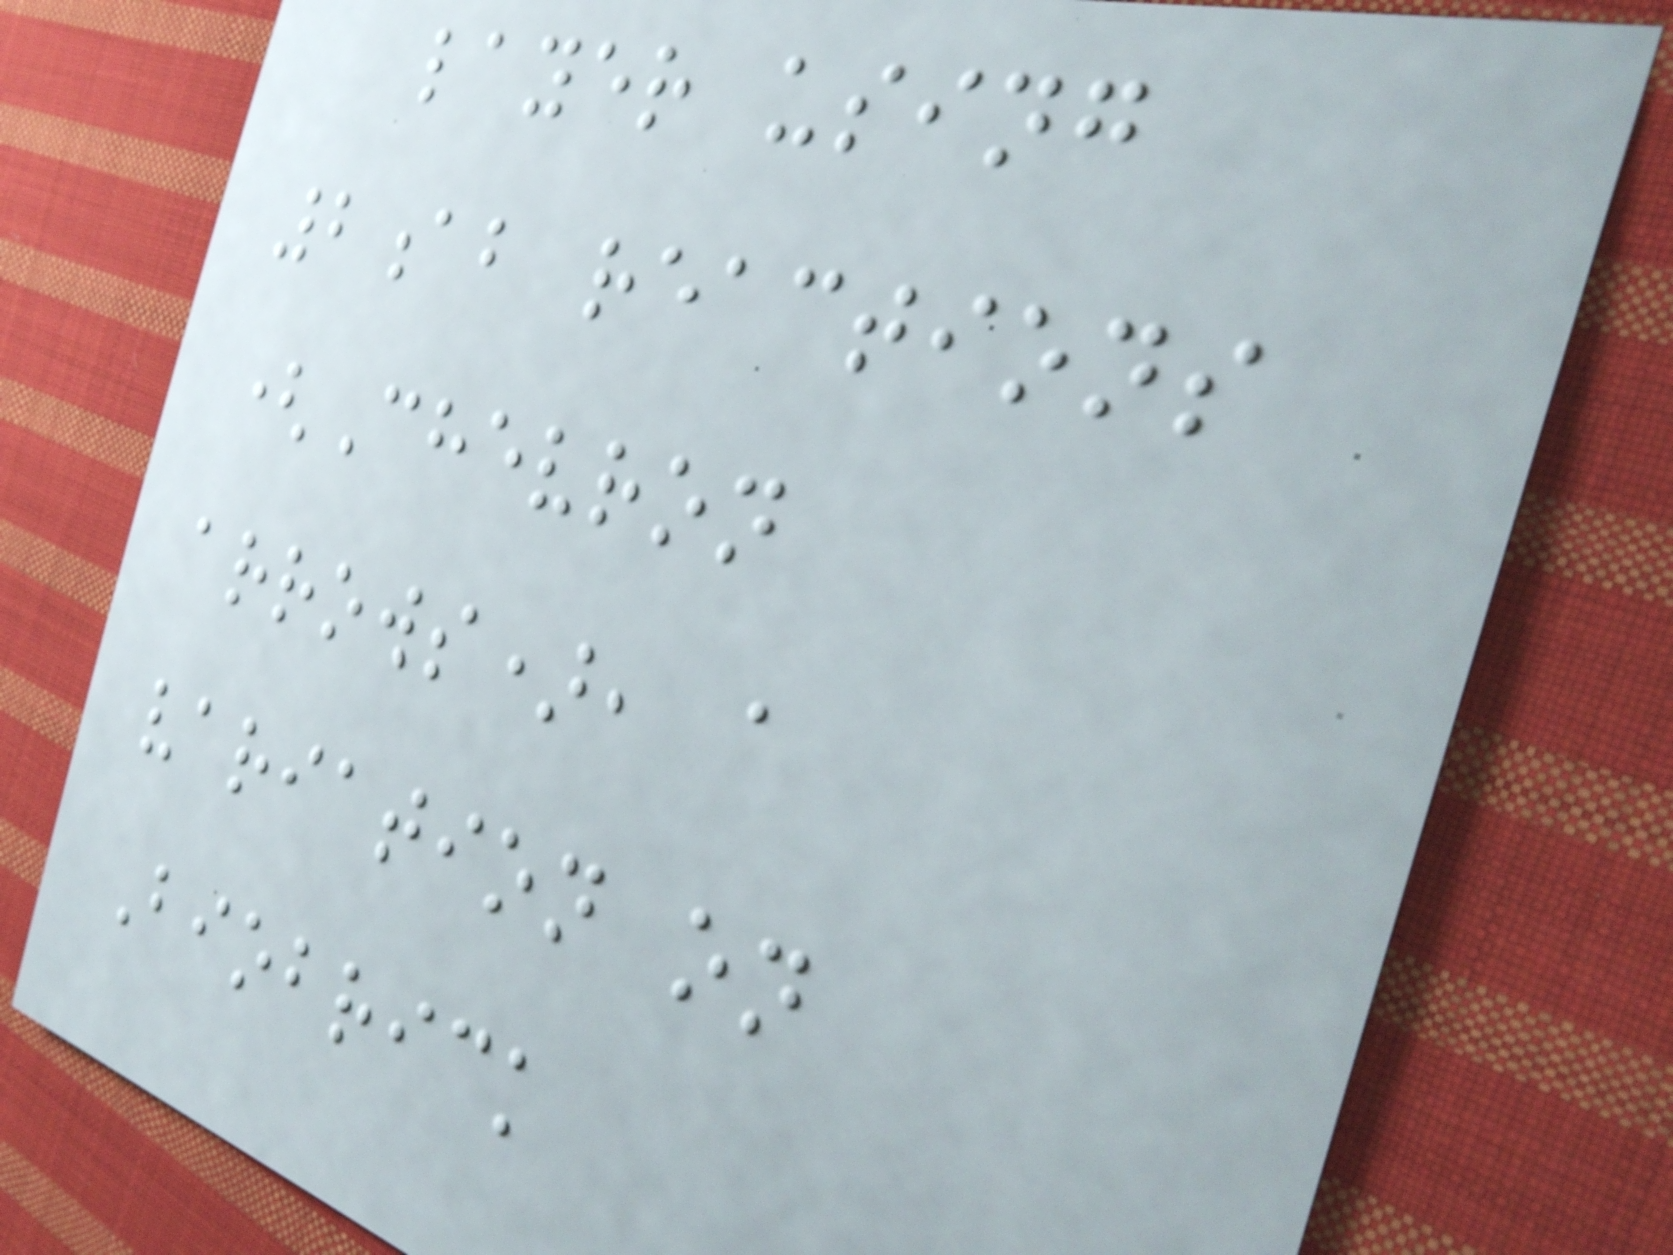layer using
2ab reactions
(Chevron
arrows), a
variation on
Biobrick
